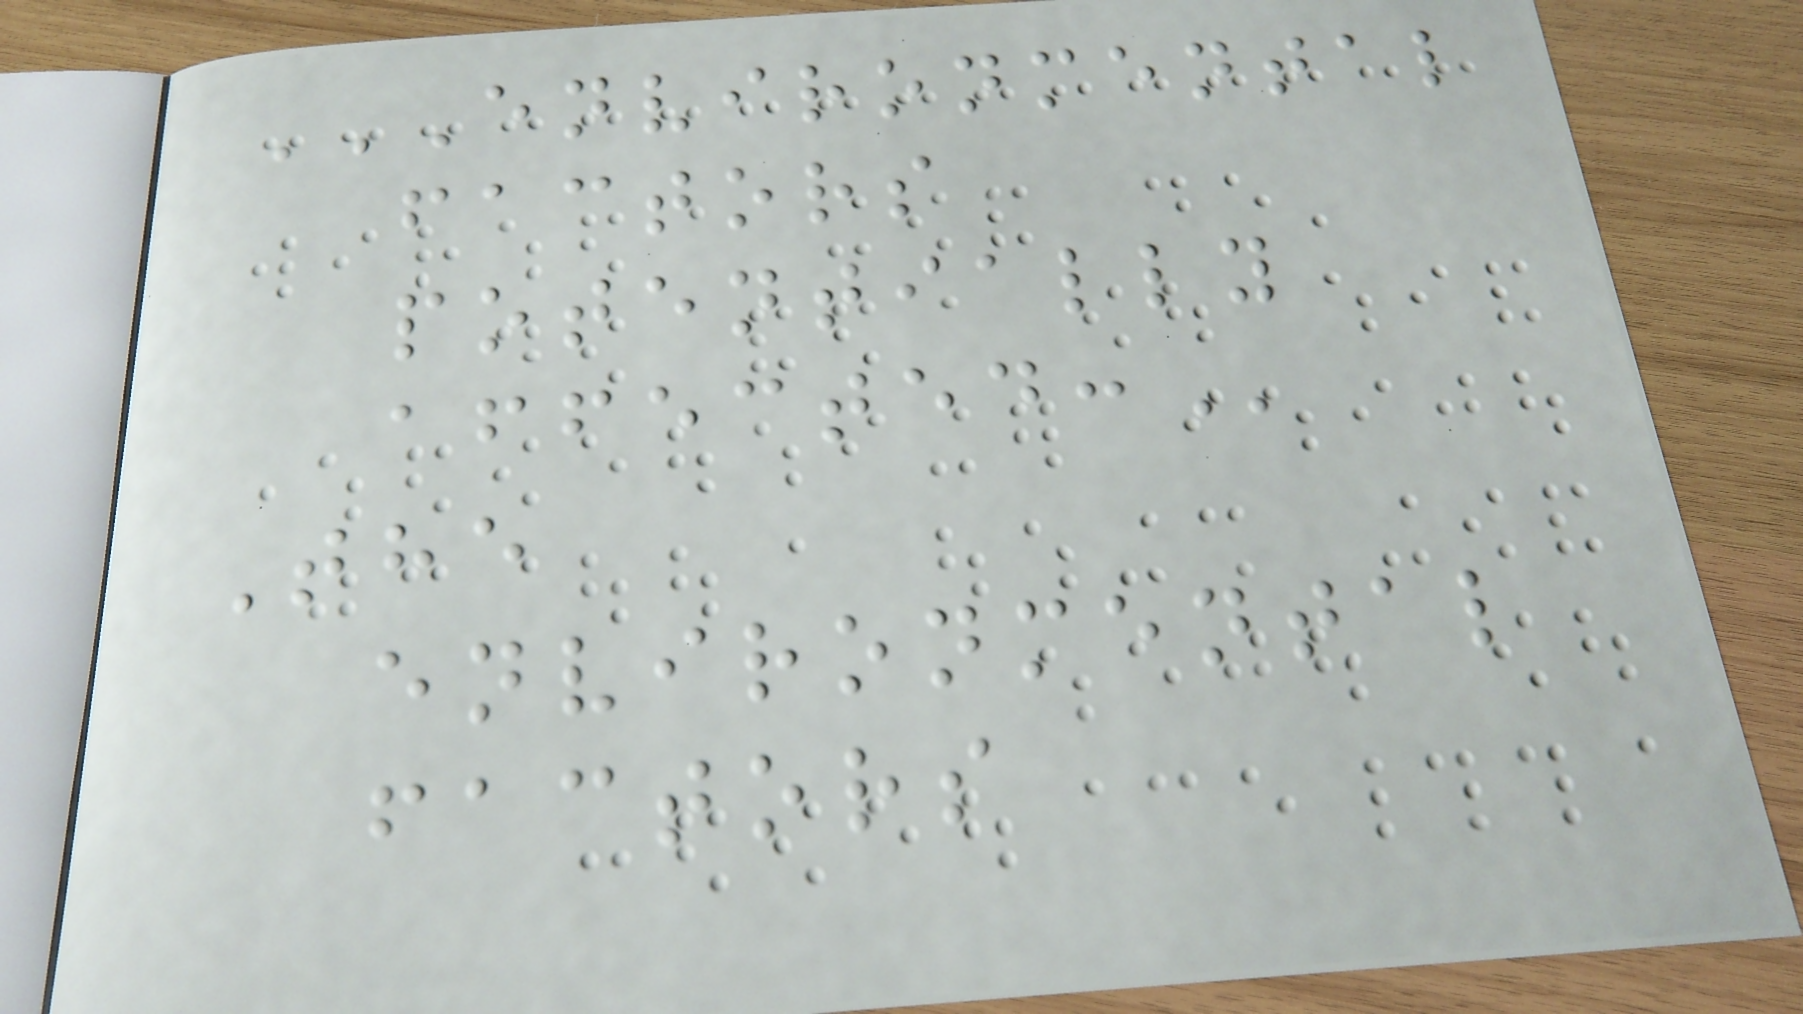ENVIRONMENTAL
FACTORS
POTENTIALLY
AFFECTED:
The
environmental
factors
